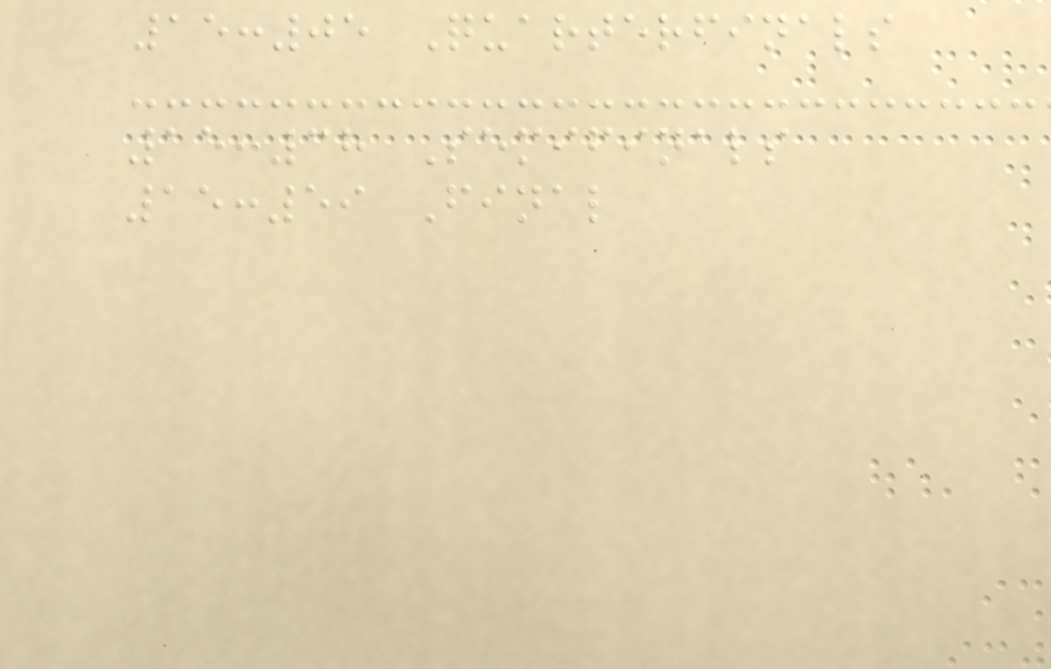15:05 Quarterfinals
15:38 Semifinals
15:59 Final
